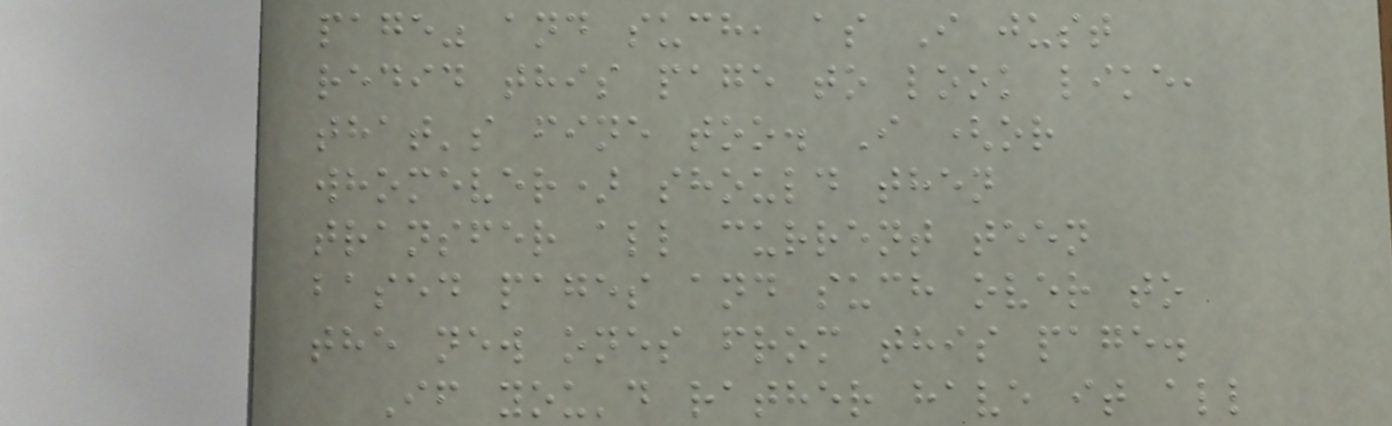page" and such, as I just
redid this page to look like,
that's fine too. I (or
whomever) should then
transfer all current teen
based pages and such over to
the new ones from this page.
If you'd rather have it all
